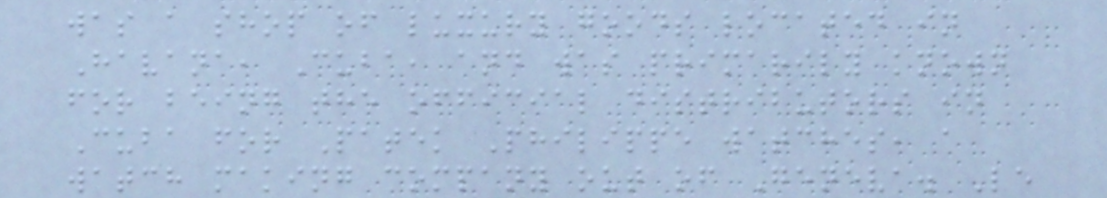was a shop of luxury goods located in
Havana, Cuba, and was primarily known
for being the official distributors in
Cuba for Patek Philippe watches, a
watch making company out of Geneva. Le
